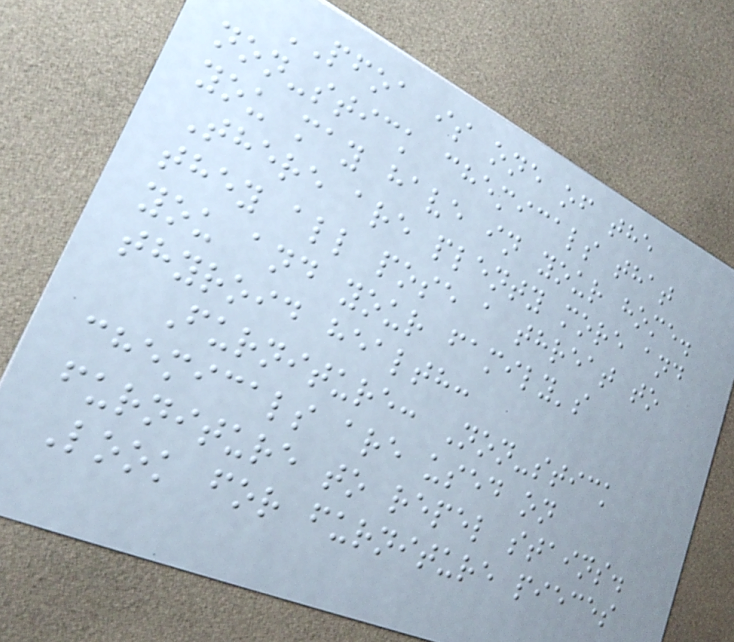PFOA is one of the
non-stick chemicals that
you may have in your home.
There are plenty more and
they all pose a threat to
you and your family's
thyroid health:
Furniture: Non-stick
chemicals are used on
furniture to repel stains.
Look for furniture pieces
